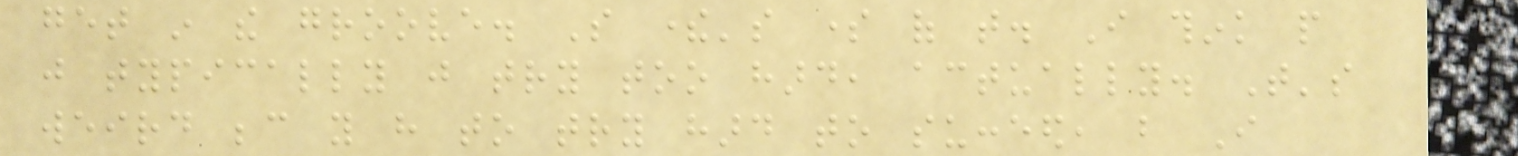get in the groove. So there's some of that. I think people
just typically just try too hard, actually. That's
weird because you have to try hard to succeed, but I
